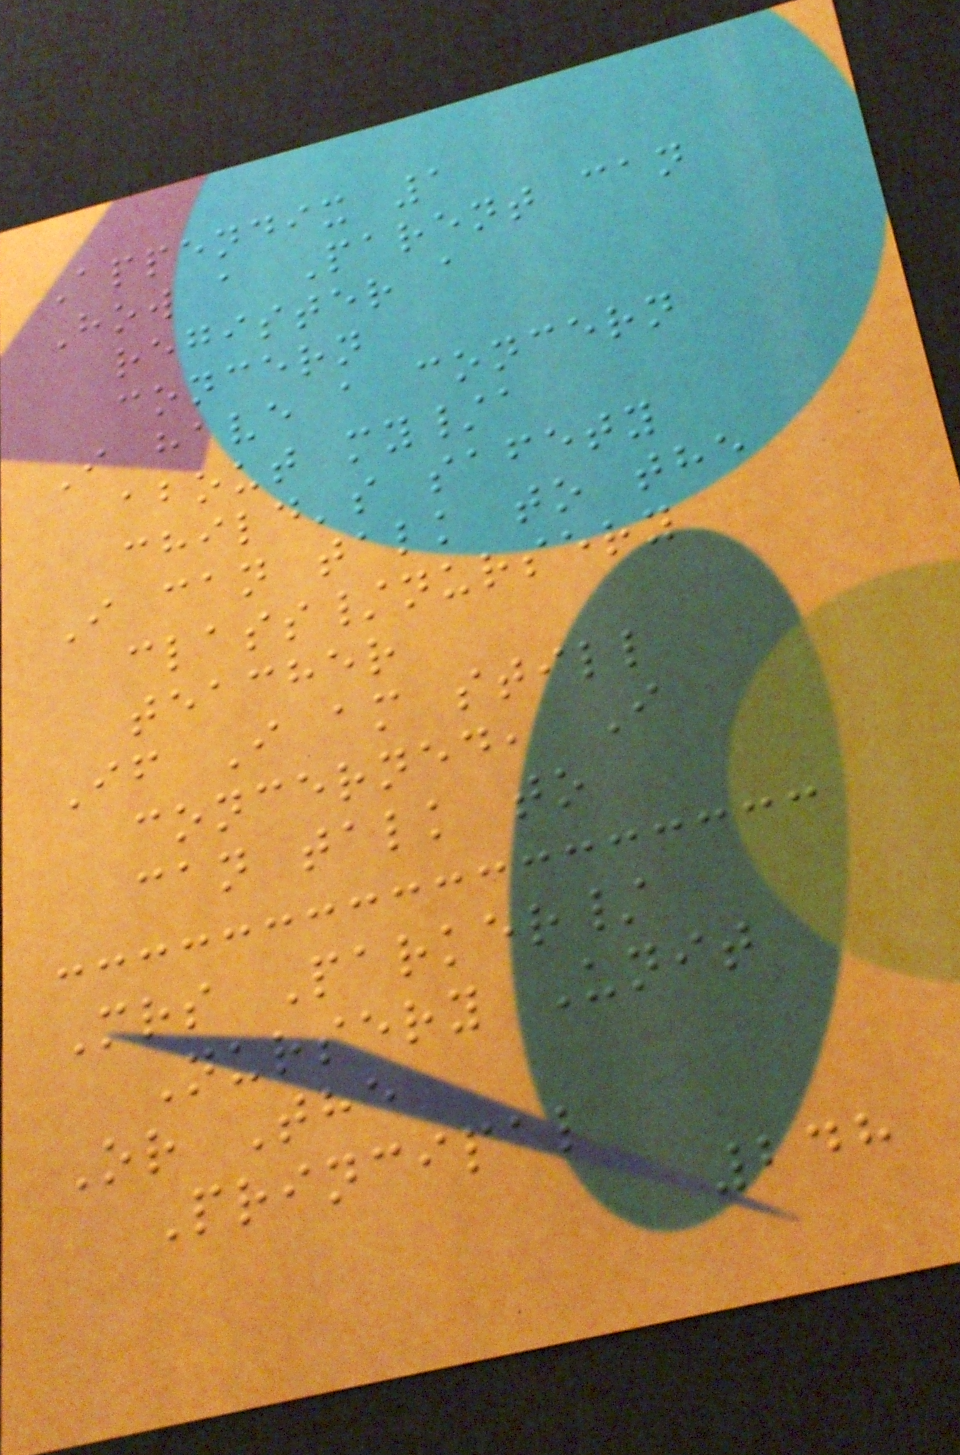Appendix 1
How a Parent can
register a
concern
I have a concern
about my/a
child's safety
I can talk to the
class/nursery
teacher
If I am still
concerned, I
can talk to
Mrs Parker/
Nursery Unit
Or The
Principal
248
